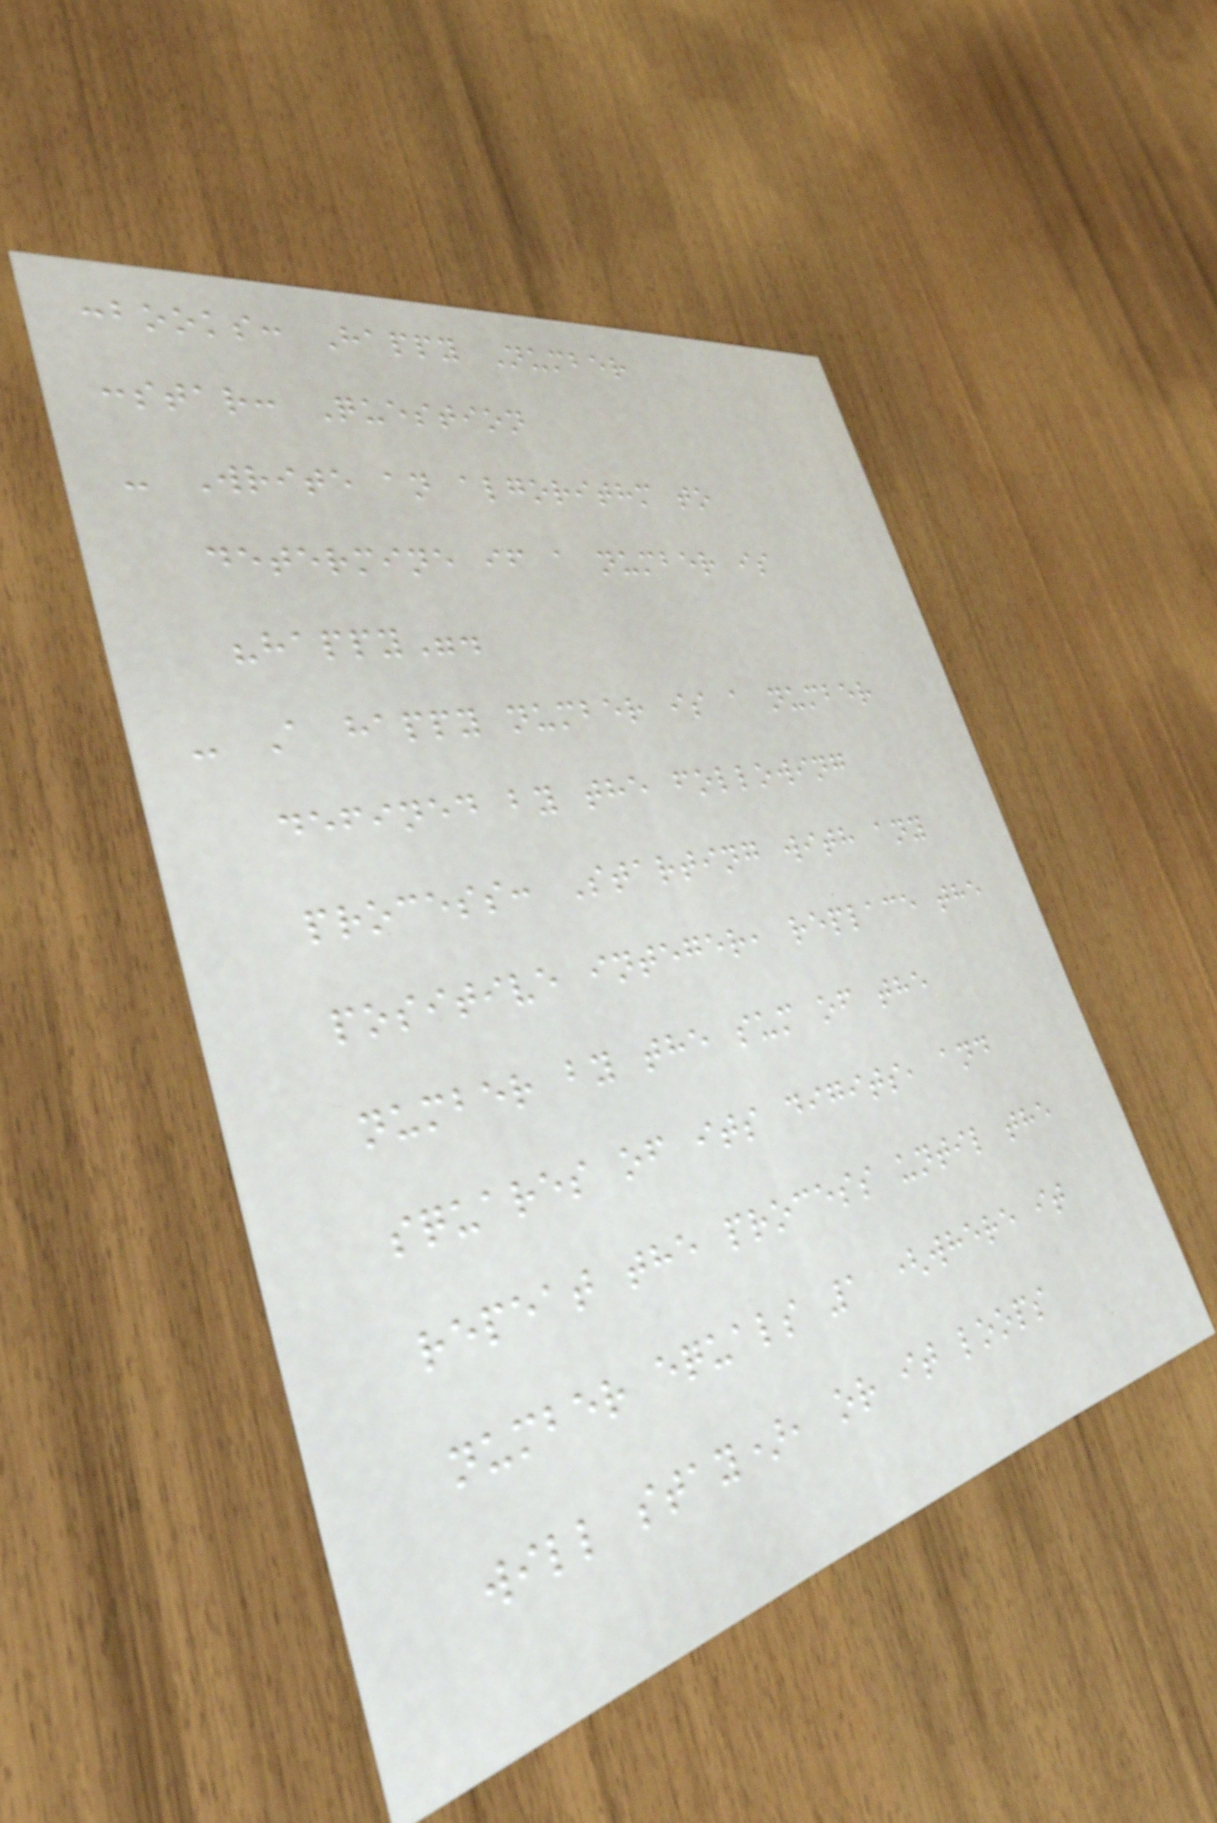:books: Happy Number
:star: Question
- Write an algorithm to
determine if a number is
"happy".
- A happy number is a number
defined by the following
process: Starting with any
positive integer, replace the
number by the sum of the
squares of its digits, and
repeat the process until the
number equals 1 (where it
will stay), or it loops
